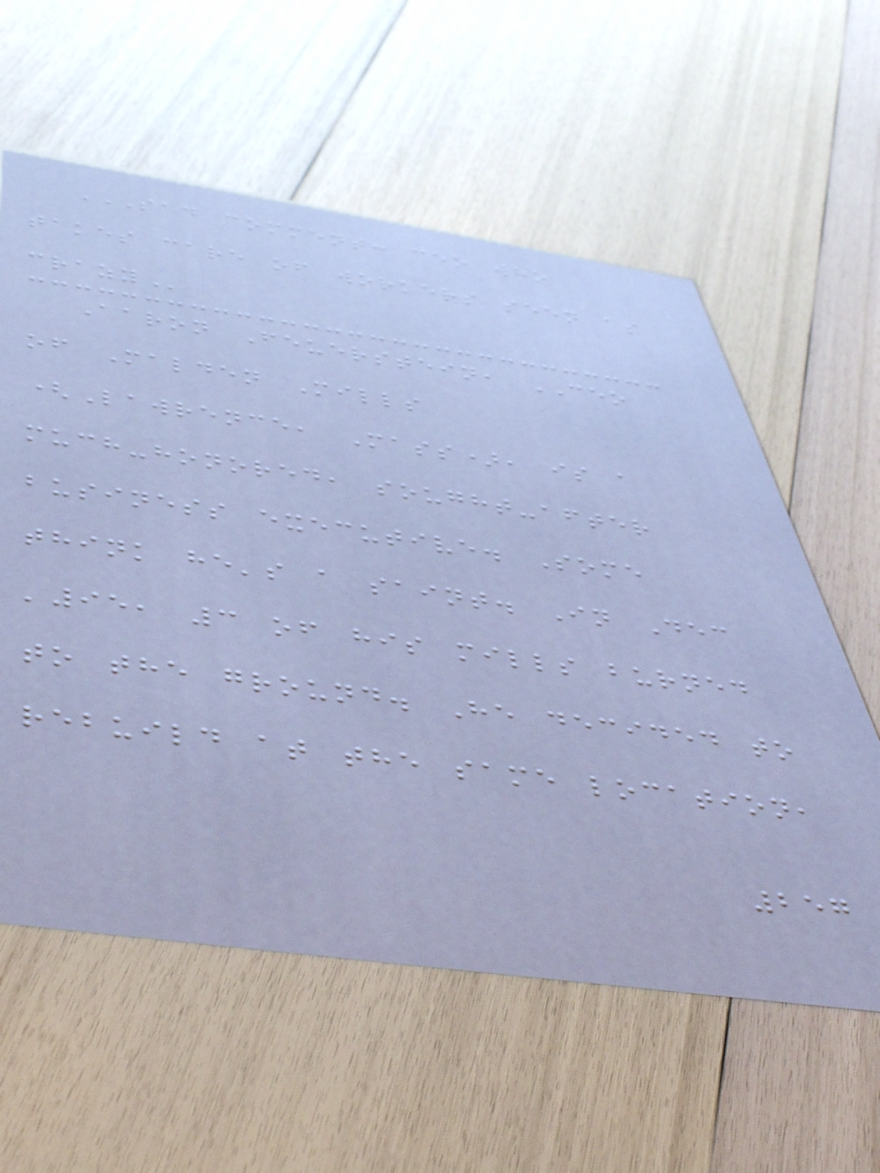SAD COMMENT: CEO WHO
TAKES CARE OF WORKERS SEEN AS
CRAZY
Aaron Feuerstein, CEO
of Malden Mills
(Lawrence, Mass), is a
much-honored, sought-after
business executive. Some
think he's a saint. In Dec
'95, 3 of his mills burned
to the ground. He decided to
rebuild at the same location,
257
